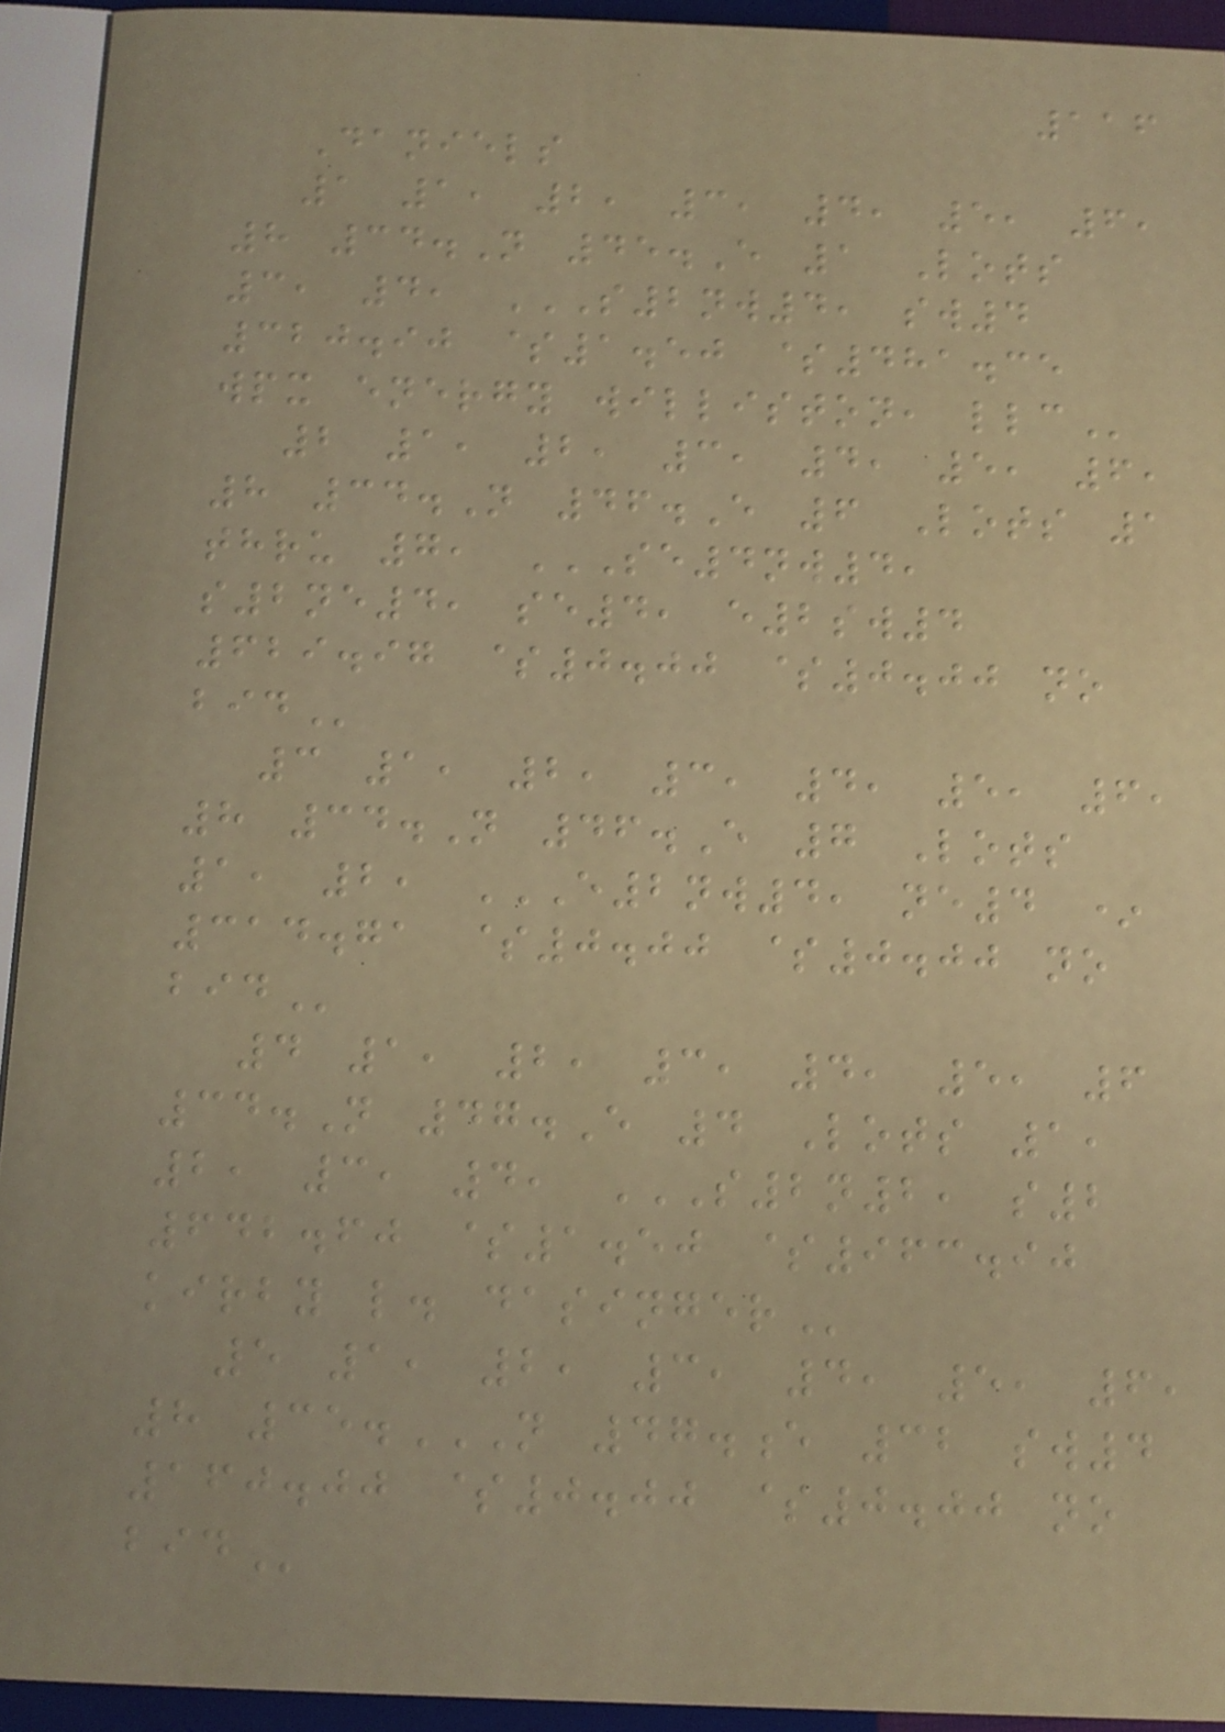116
Daniels
1 1, 2, 3, 4, 5, 6,
8 34.N 45.E 1 Lots
3, 4, S2NW4, SW4
320.90 $1.50 $481.35
WPX ENERGY WILLISTON, LLC
2 1, 2, 3, 4, 5, 6,
8 34.N 46.E 6 Lots 1
thru 7, SE4NW4,
S2NE4, SE4, E2SW4
629.97 $0.00 $0.00 NO
BID
3 1, 2, 3, 4, 5, 6,
8 34.N 46.E 7 Lots
1, 2, E2NW4, NE4 *
314.71 $0.00 $0.00 NO
BID
4 1, 2, 3, 4, 5, 6
34.N 47.E 4 Lots 1,
2, 3, 4, S2N2, S2
642.60 $1.50 $963.90
KIRBY L. DASINGER
5 1, 2, 3, 4, 5, 6,
8 35.N 47.E 32 SW4
160.00 $0.00 $0.00 NO
BID
